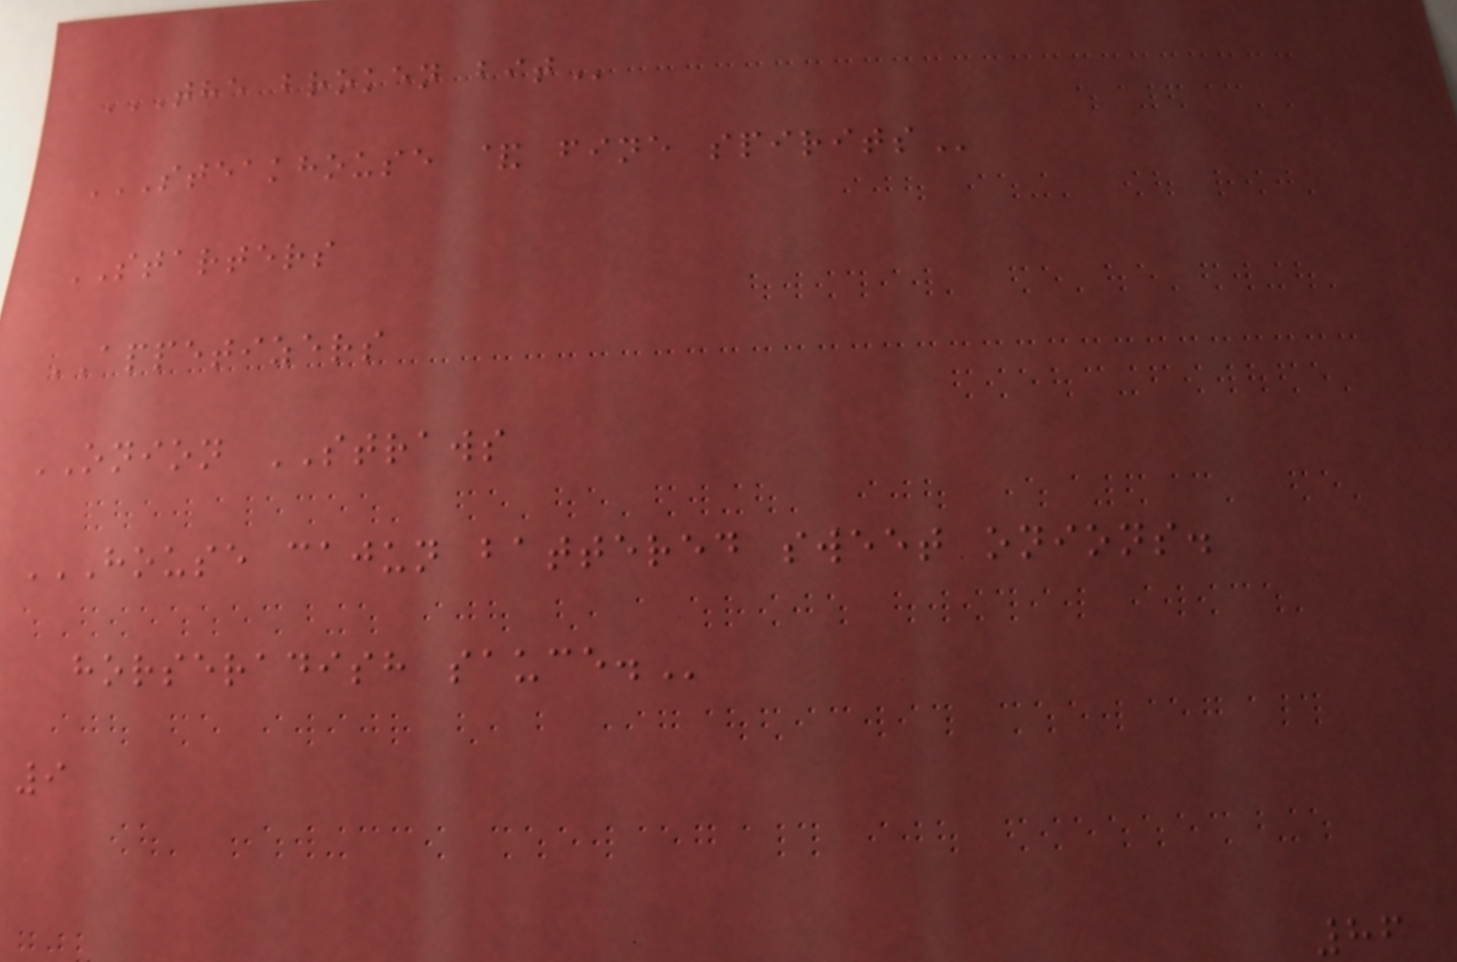THE BROKEN BIT
STEAKHOUSE & FINE SPIRITS
STARTERS
APPETIZERS
ONION STRAWS
HOUSE CAJUN BATTERED SWEET ONIONS.
HORSERADISH SAUCE.
9
86
